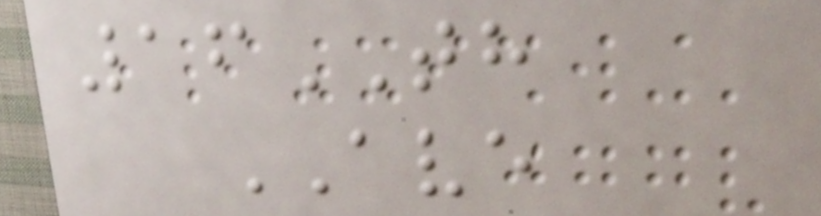16TH
AVE
